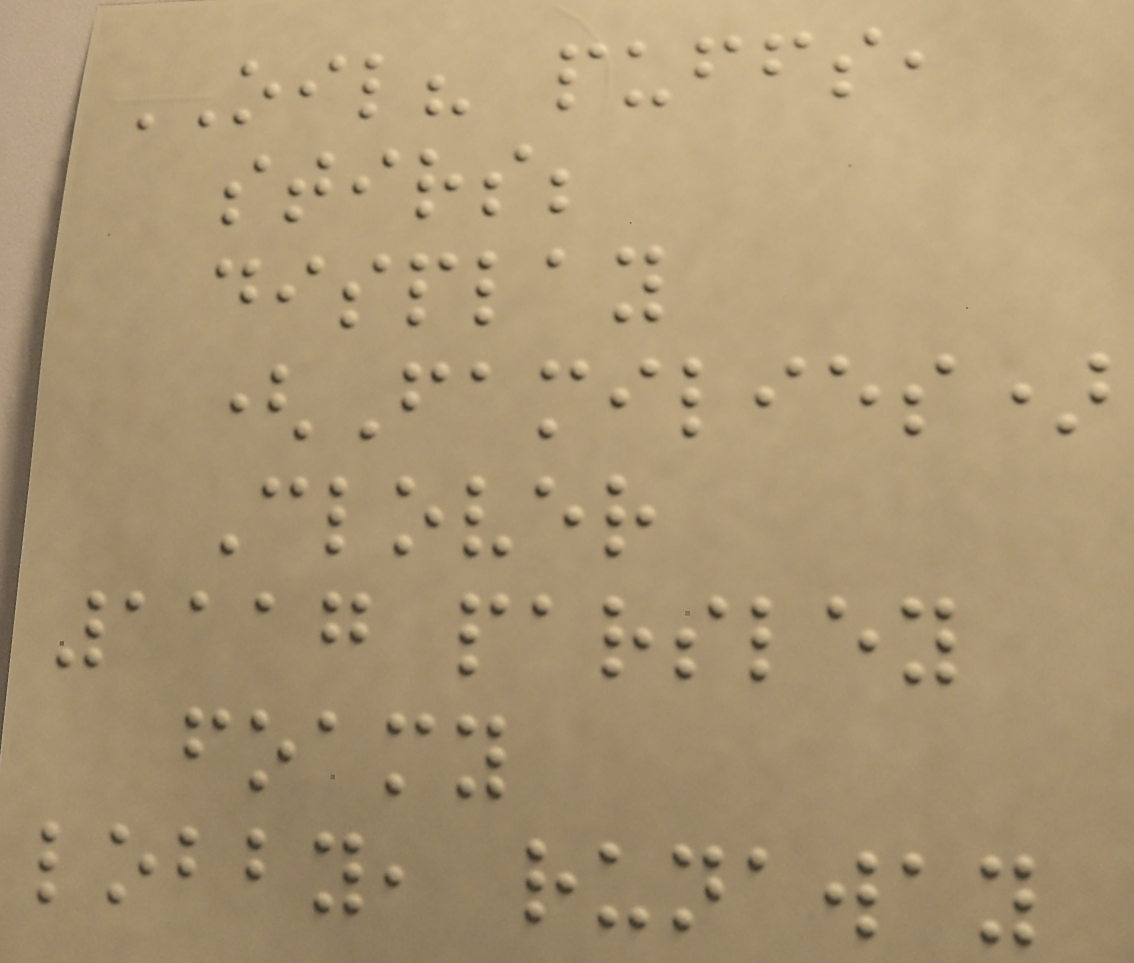OIL? puffs,
stirs;
display
(Families)
Clover
1117 parsley
foamy
lobby, runaway
